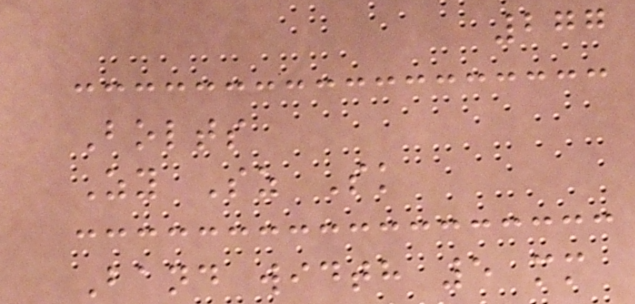277
Bolts
Zy Sz Sk
Band width 5 mm
